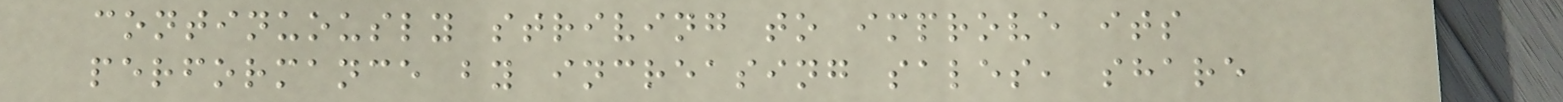continuously striving to improve its
performance by increasing sales, share
